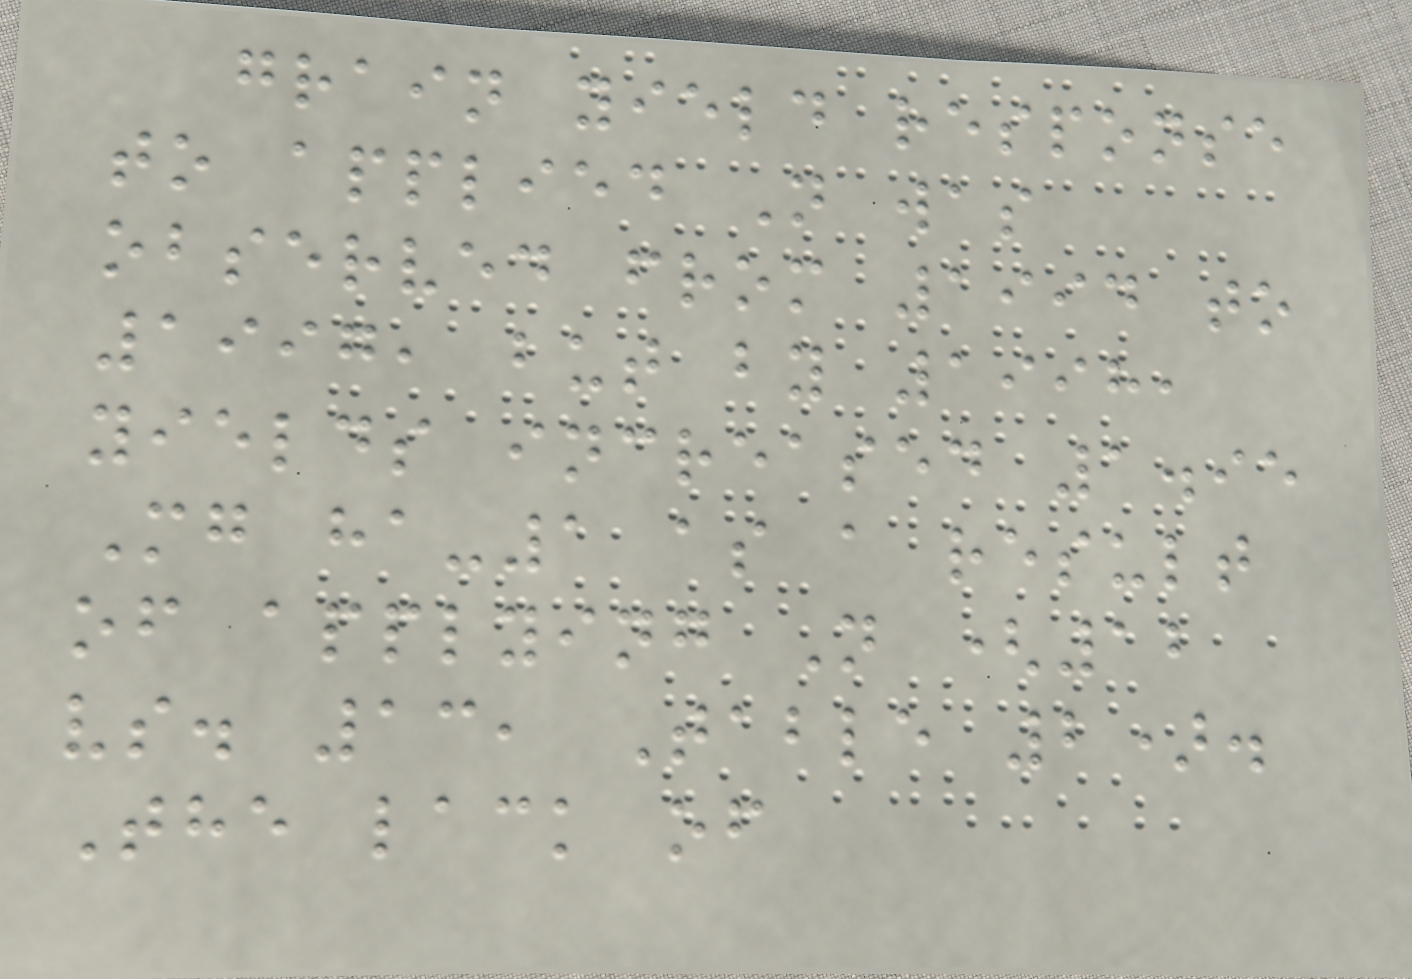grain yield response
to applied N was
observed from 1994 to
1997, but by 1998,
yields increased 1.95
Mg ha-1 as a result
of applying N (12
vs. 13, Table 2).
The lack of
